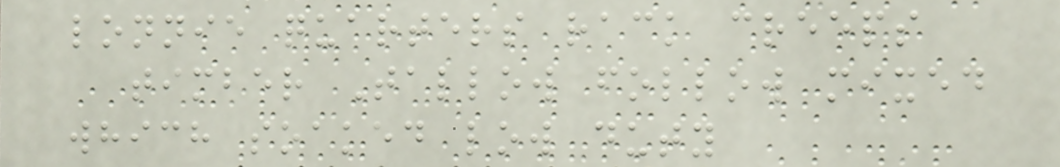lonnie quarters rack creeps
timber Tallow follow mixed
which soaked low duty
